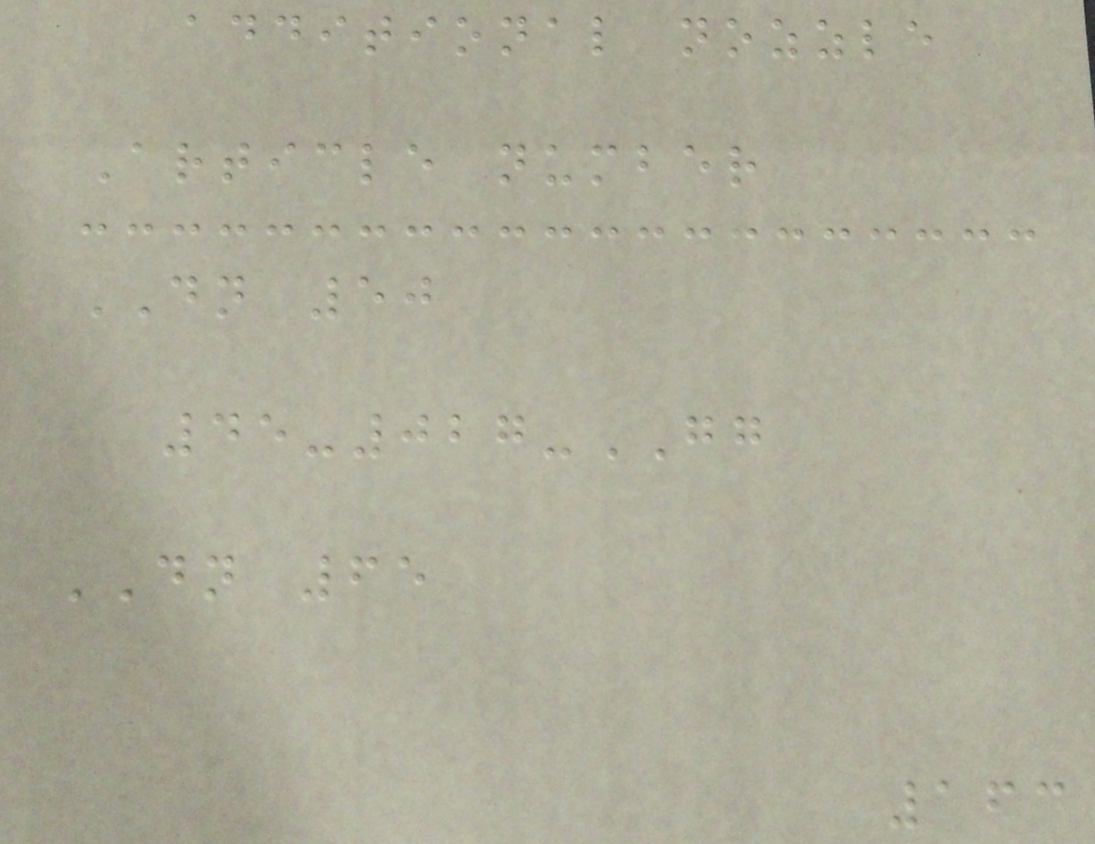additional nozzle
Article number
DN 50
45-027-GG
DN 65
163
